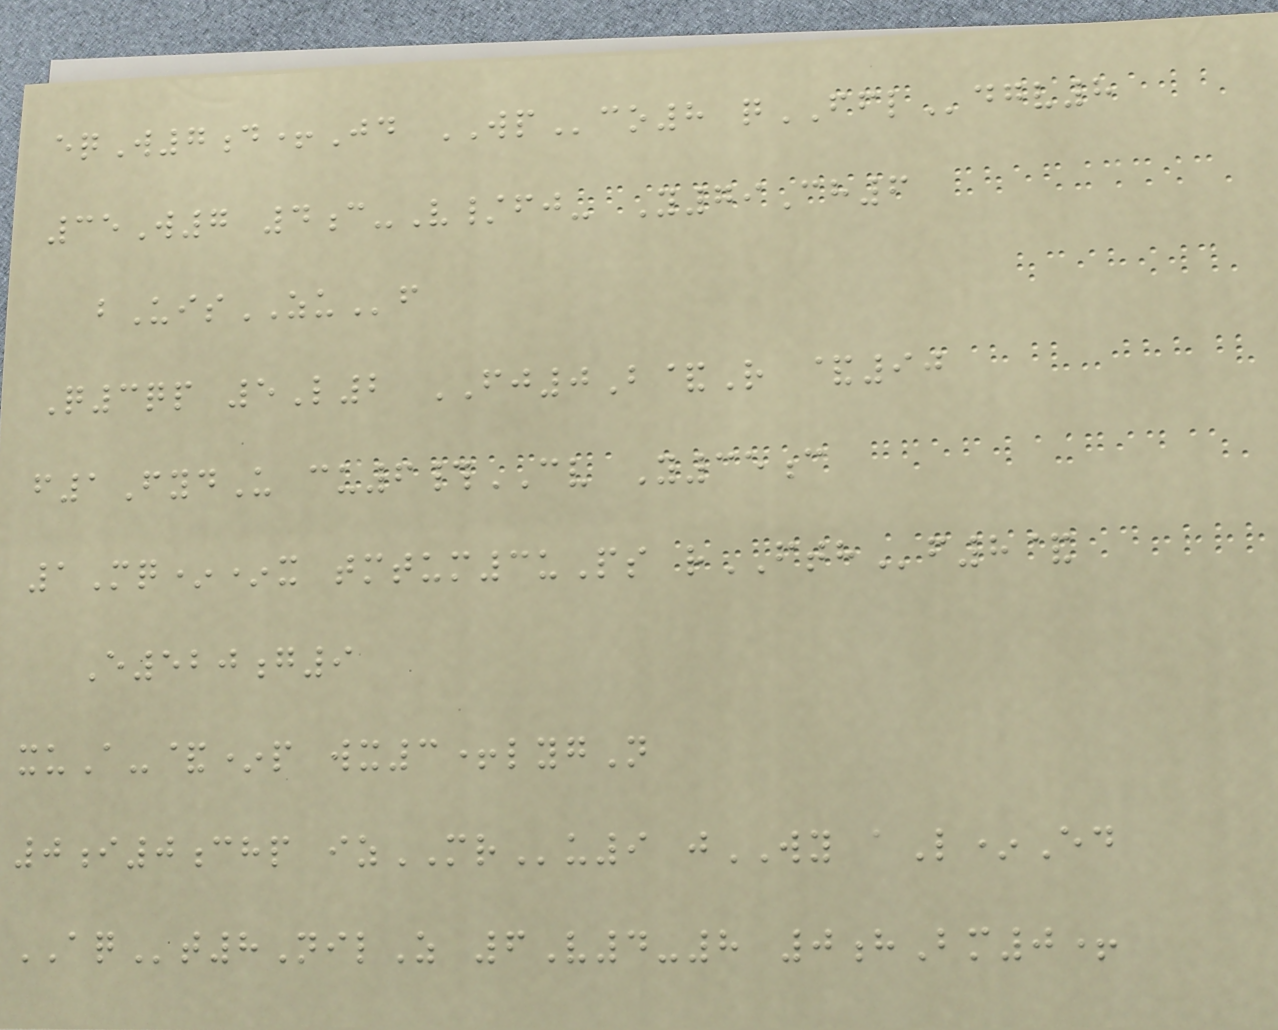eqW7d+Jd WPco8 qFFLdgv8
35W7 4c-V/fj- Y79Ch6
bUisZUf
Q3qp 5L2 FJ0B&R &90
f1FydU cu6#CV Y35c
1Mq**x tmtum3uPs rFTHf8&
E520g9
xuA-&*p wx3+lygN
0i0chp izMRu9 jWY aL*Ed
AQt8NilZ 6V4-8 0hBm0+
